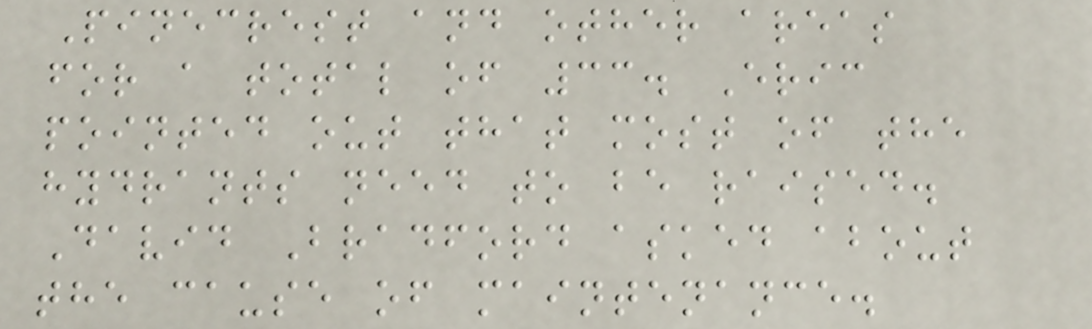Pinecrest and other areas
for a total of 33. Eric
pointed out that most of the
hydrants need to be raised.
David Bradford asked about
the cause of maintenance.
